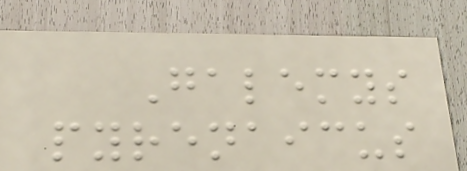Galemys
pyrenaicus
